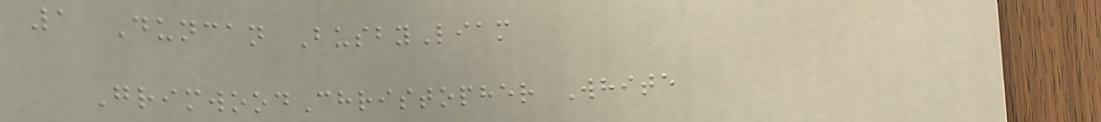1 Duncan BusbyLiam
GrimwoodChristopher White
